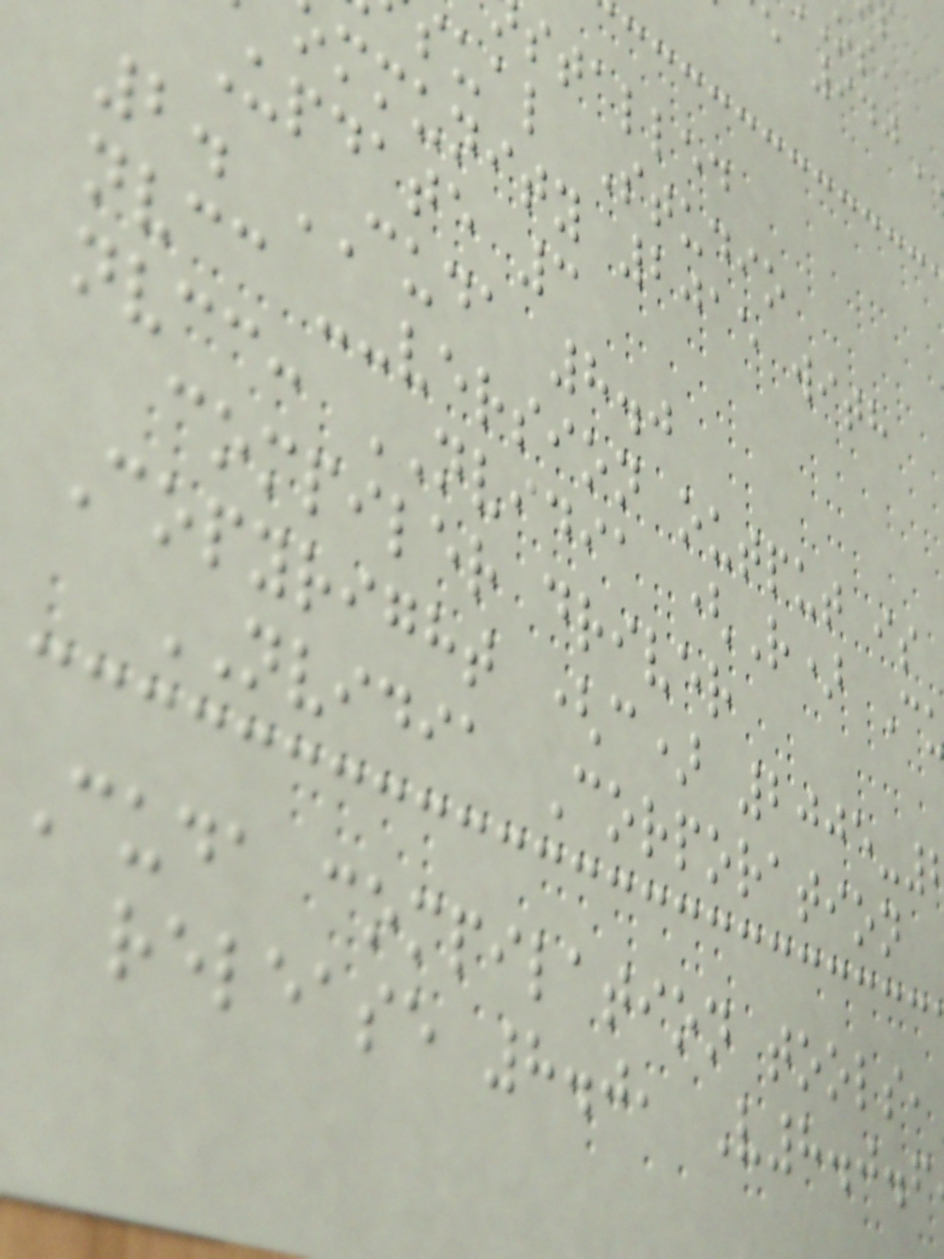stalled
sual Studio
mmunity 2015 with
Update 3
2. CUDA 8.0
nvcc --version output is
compiler driver
Copyright (c) 2005-
NVIDIA Corporation
Cuda compilation tools,
release 8.0, V8.0.6
